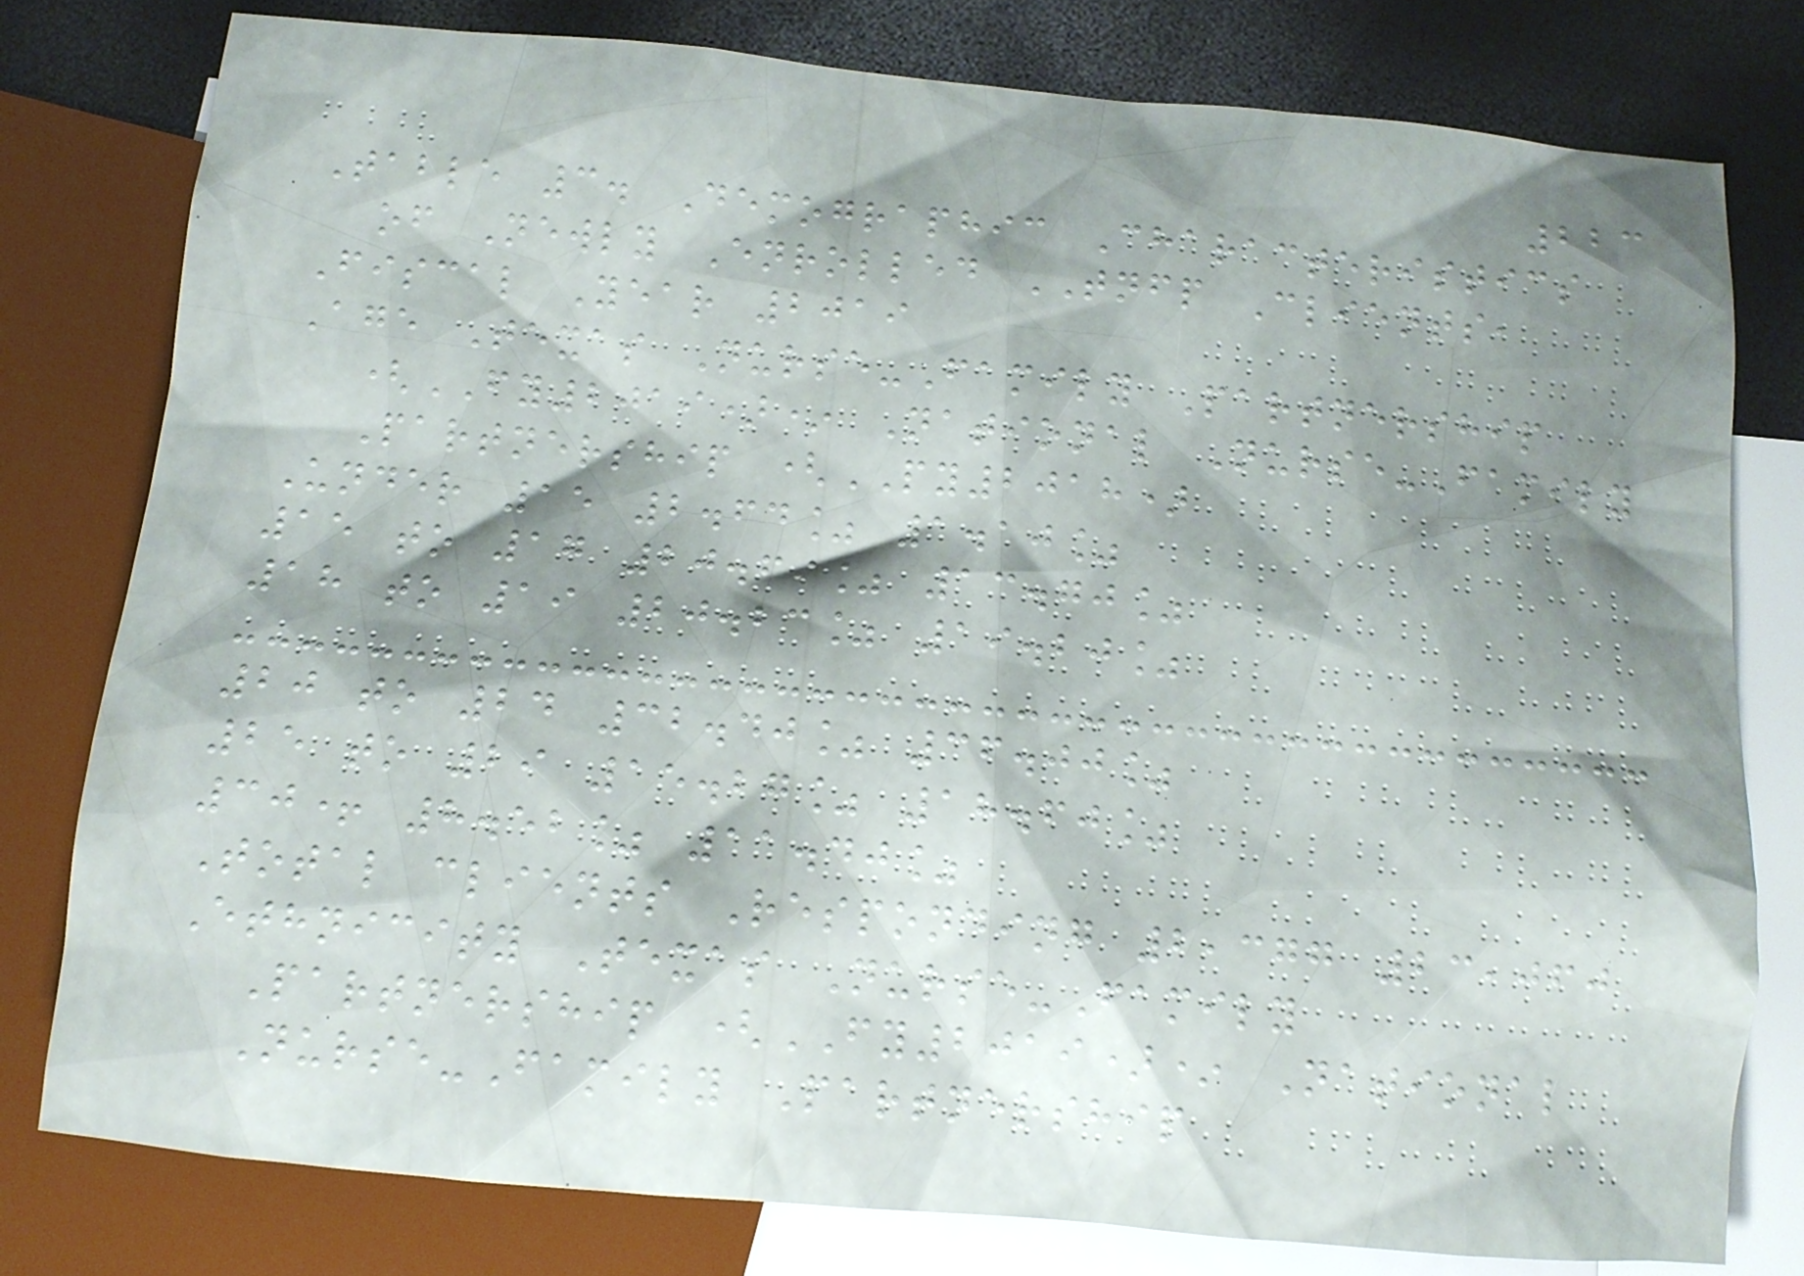223
Table 3. Demographic Characteristics
of Newly Enrolled TNFP Clients,
Fiscal Year 2019
Age Texas Nurse-Family Partnership
(FY2019)* National Nurse-Family
Partnership (PY2018)
Under 15 2.64% 1.10%
15 to 17 20.69% 13.70%
18 to 19 20.23% 19.20%
20 to 24 32.40% 36.00%
25 to 29 15.27% 18.60%
30+ 8.52% 11.40%
Total clients Responding 2,377 23,060
Ethnicity Texas Nurse-Family
Partnership (FY2019)* National
Nurse-Family Partnership
